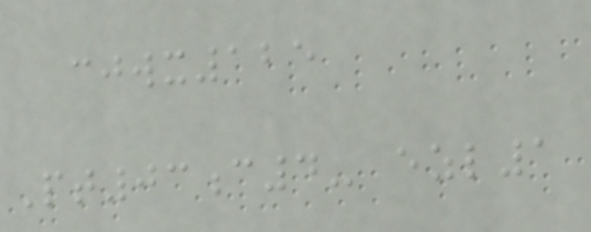cjwx125
Pt03c4- ezl1
